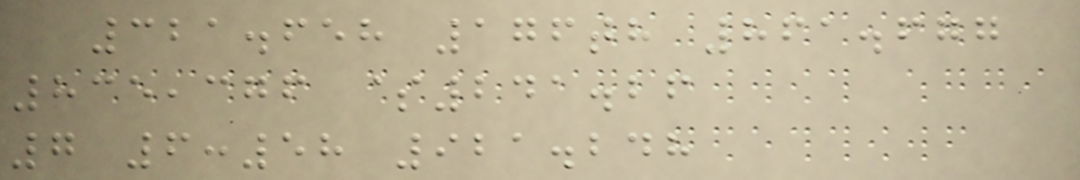321.658 176th 861.677
835,376 $241.26
7 6:58 921.248
